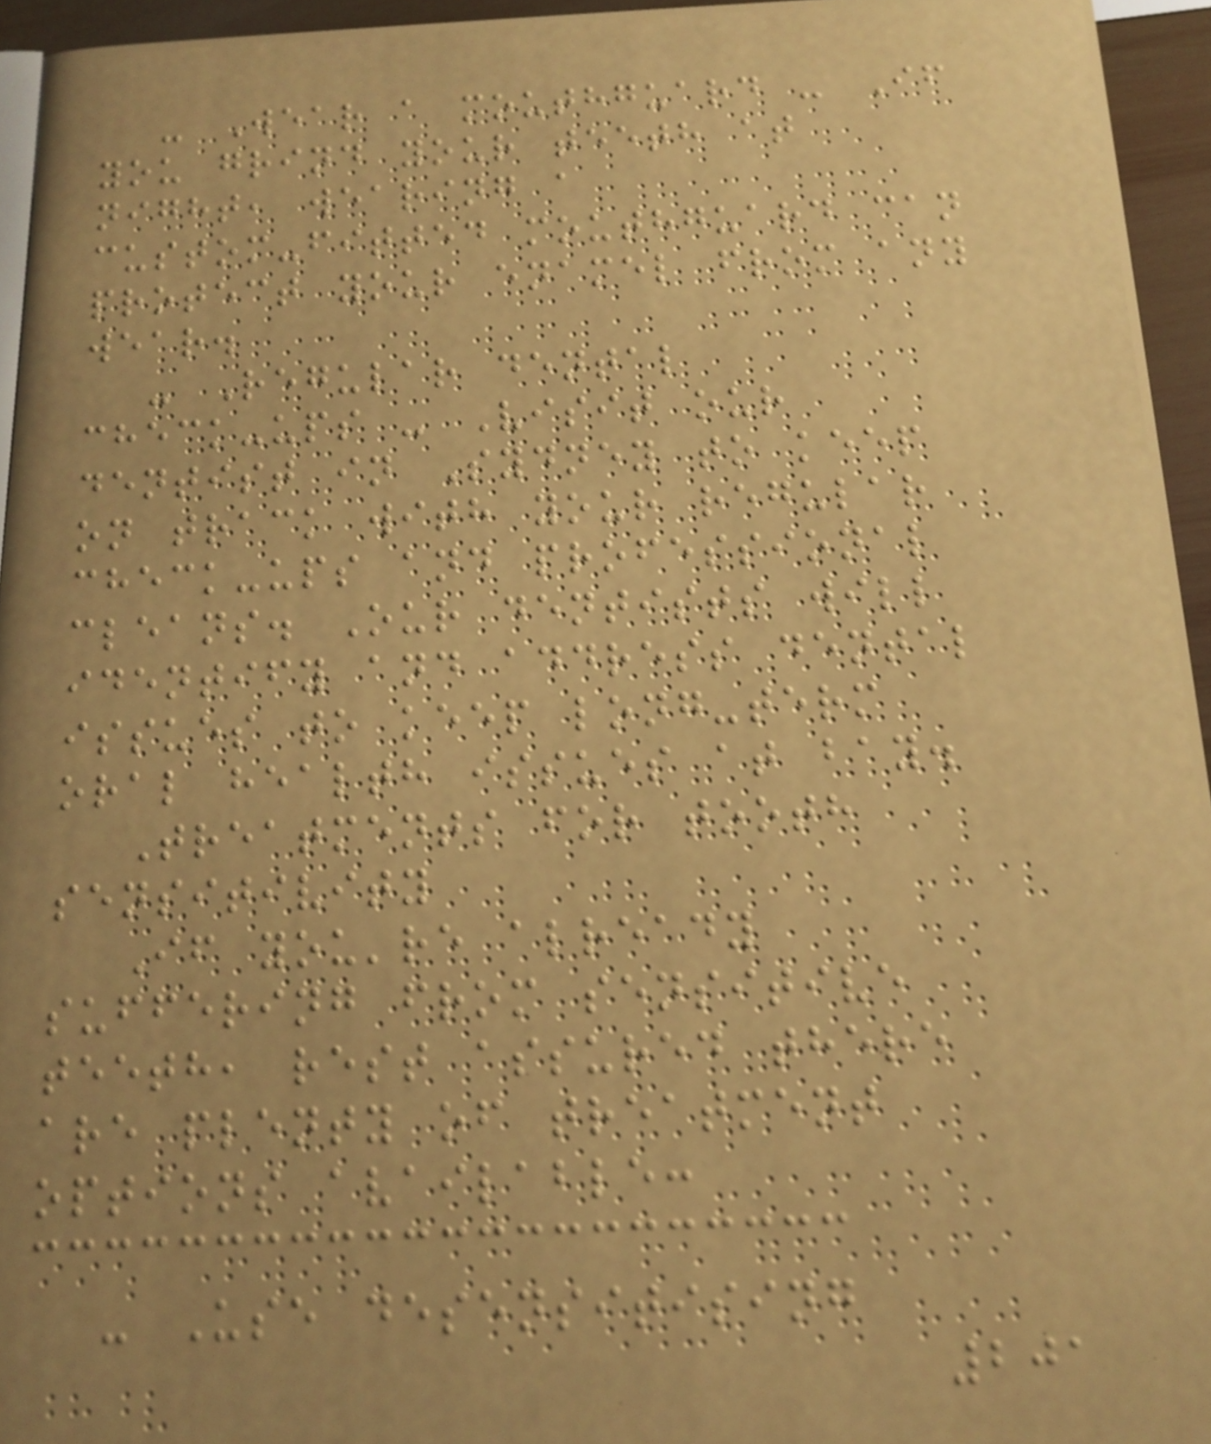- Wear a mouthguard - If
you grind your teeth at
night, wearing a
custom-fitted mouthguard can
protect your enamel from any
wear.
- Regular dental
check-ups - Visit our
dentist in Sydney to keep
on track with your regular
check-ups and professional
cleans. Our dentists will
identify and address dental
issues to keep long-term
oral health issues at bay.
Treatments for tooth
sensitivity
If you're already
suffering from sensitive
teeth, rest assured there
are plenty of treatment
options available:
- Use desensitising
201
